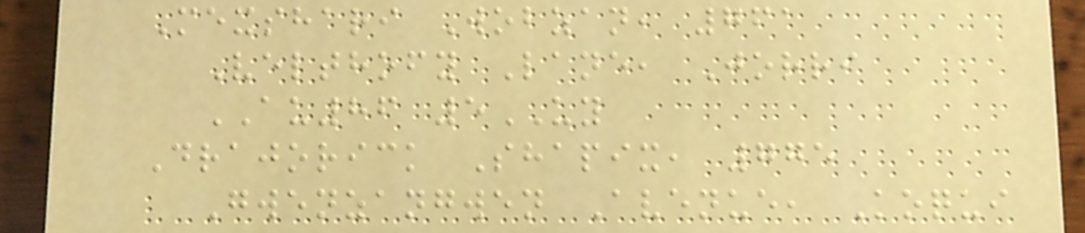Mexshari Wobzan, 761
Velthofy Lane, Jorri
AU86 5UY
Drajorick Shapix, 775
Gwenzangwen Avenue, Koqui
